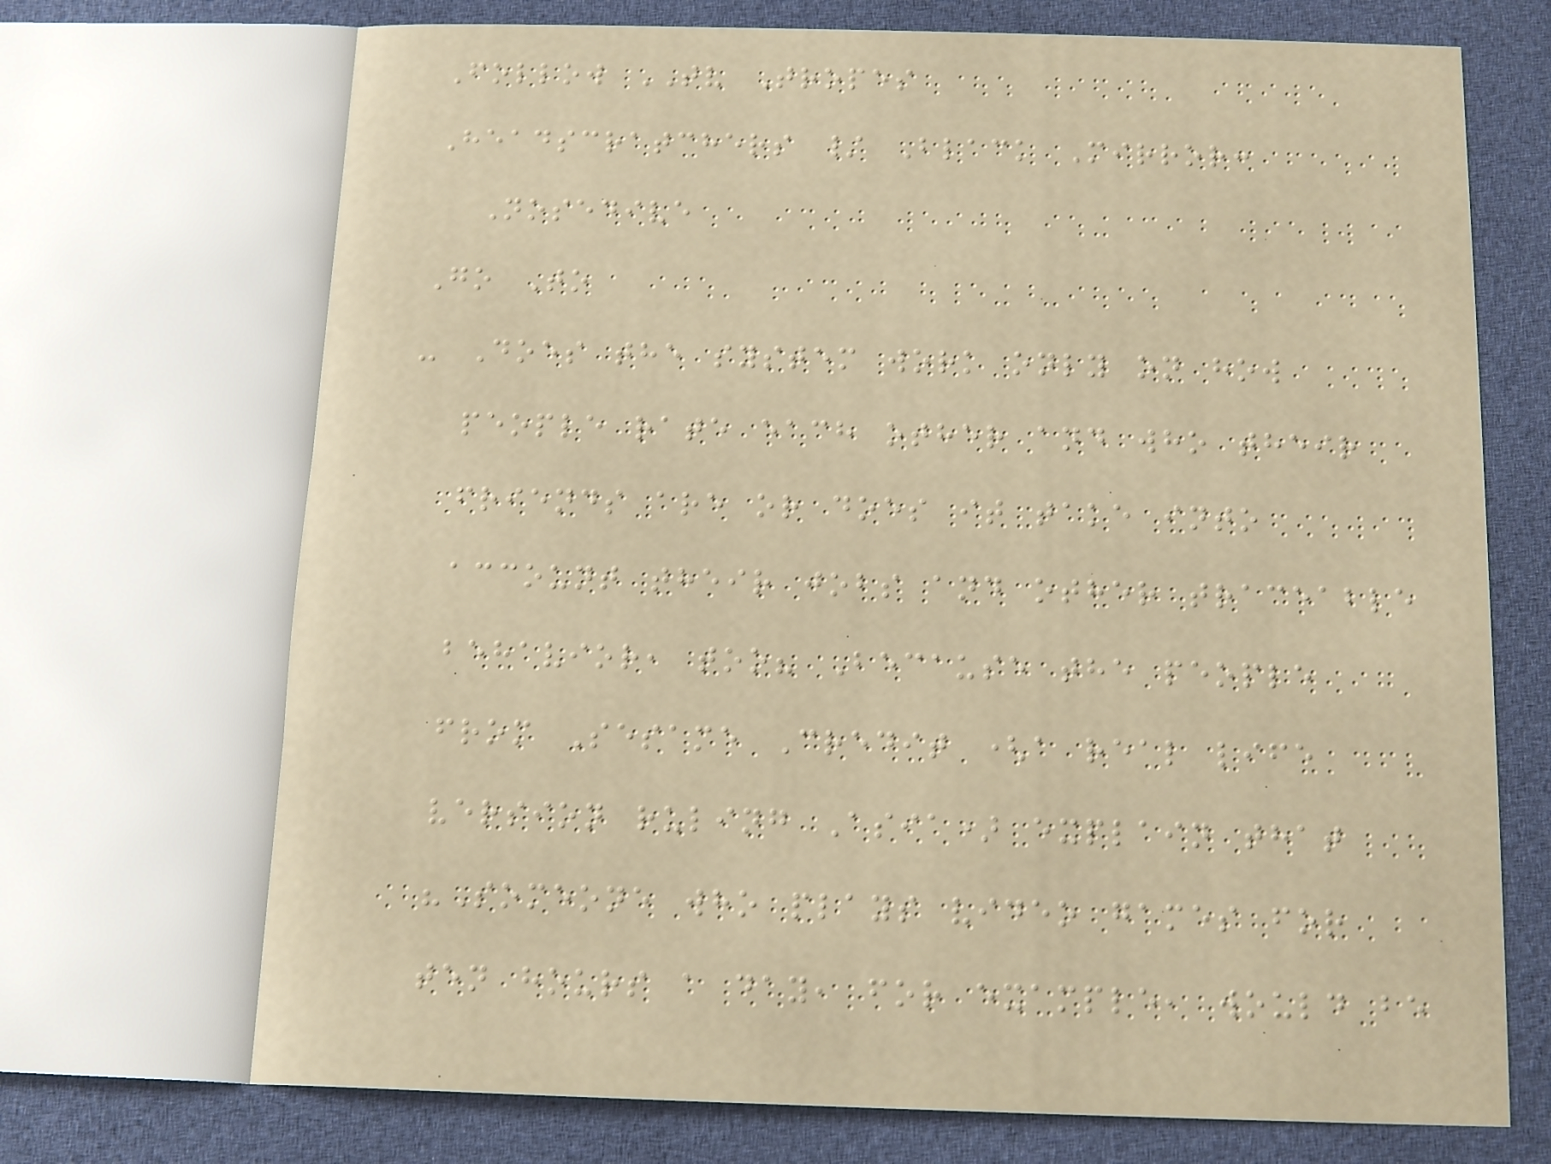Follow TV Tropes
Headscratchers / Black Mirror:
Nosedive
Go To
- Does the system work only on how
people rate each other and who their
friends are or does it take into
account their jobs and other traceable
behavior, too? Because the people
from Sesame Credit (a real life
version ruling Asia) explain that
"Someone who plays video games for
ten hours a day, for example, would be
